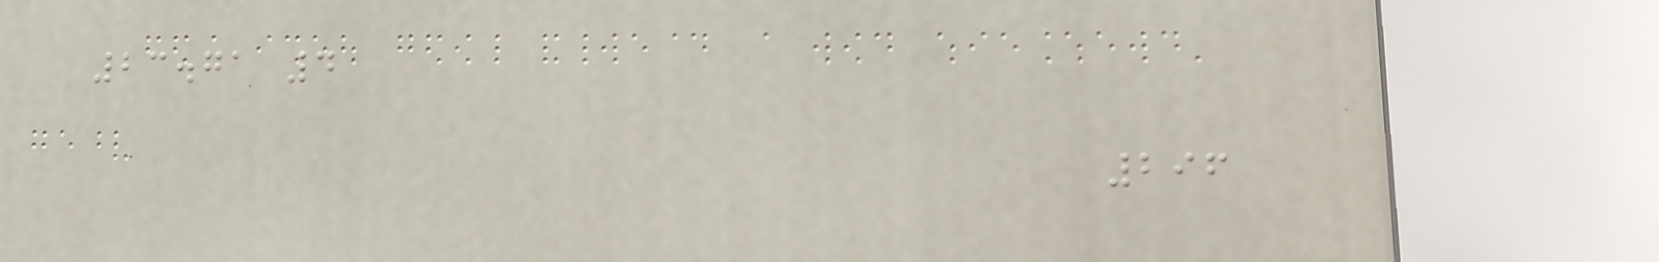23.71 4
296
